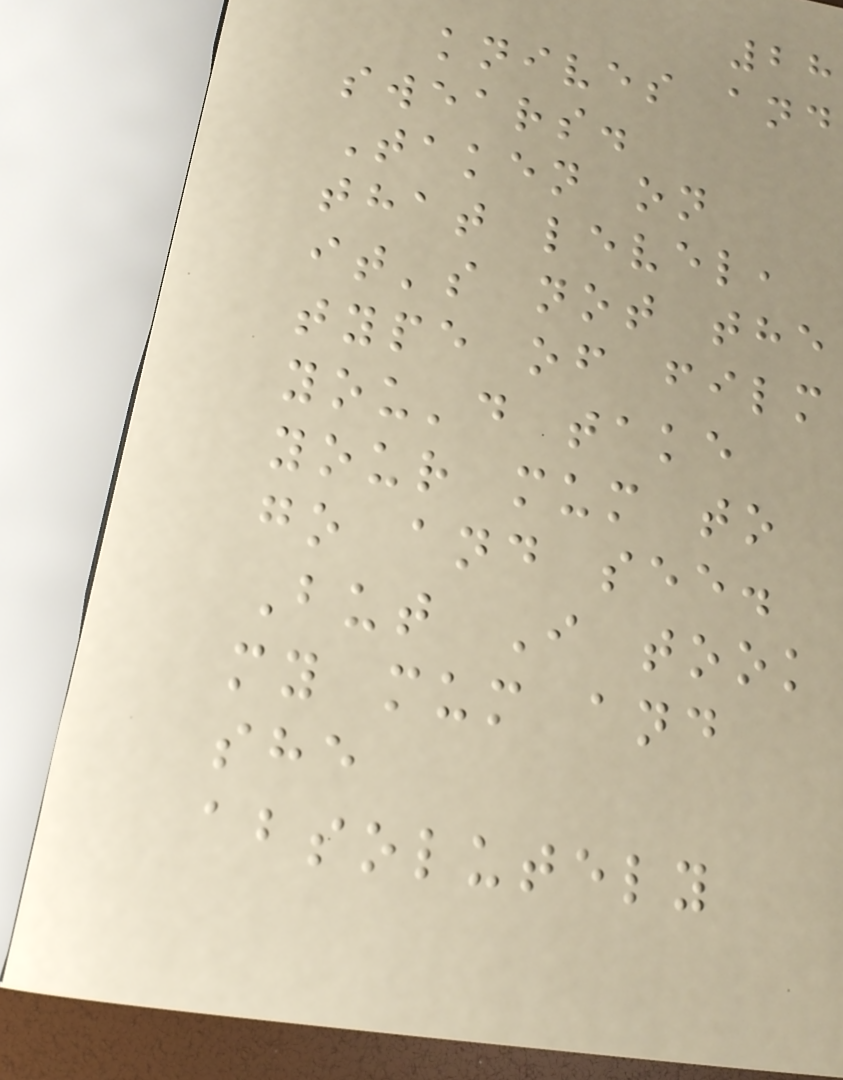28
knives and
swears.
Taken on
that level,
it's not the
type of film
you'd take
your mum to
go and see.
But I took
my mum and
she
absolutely
